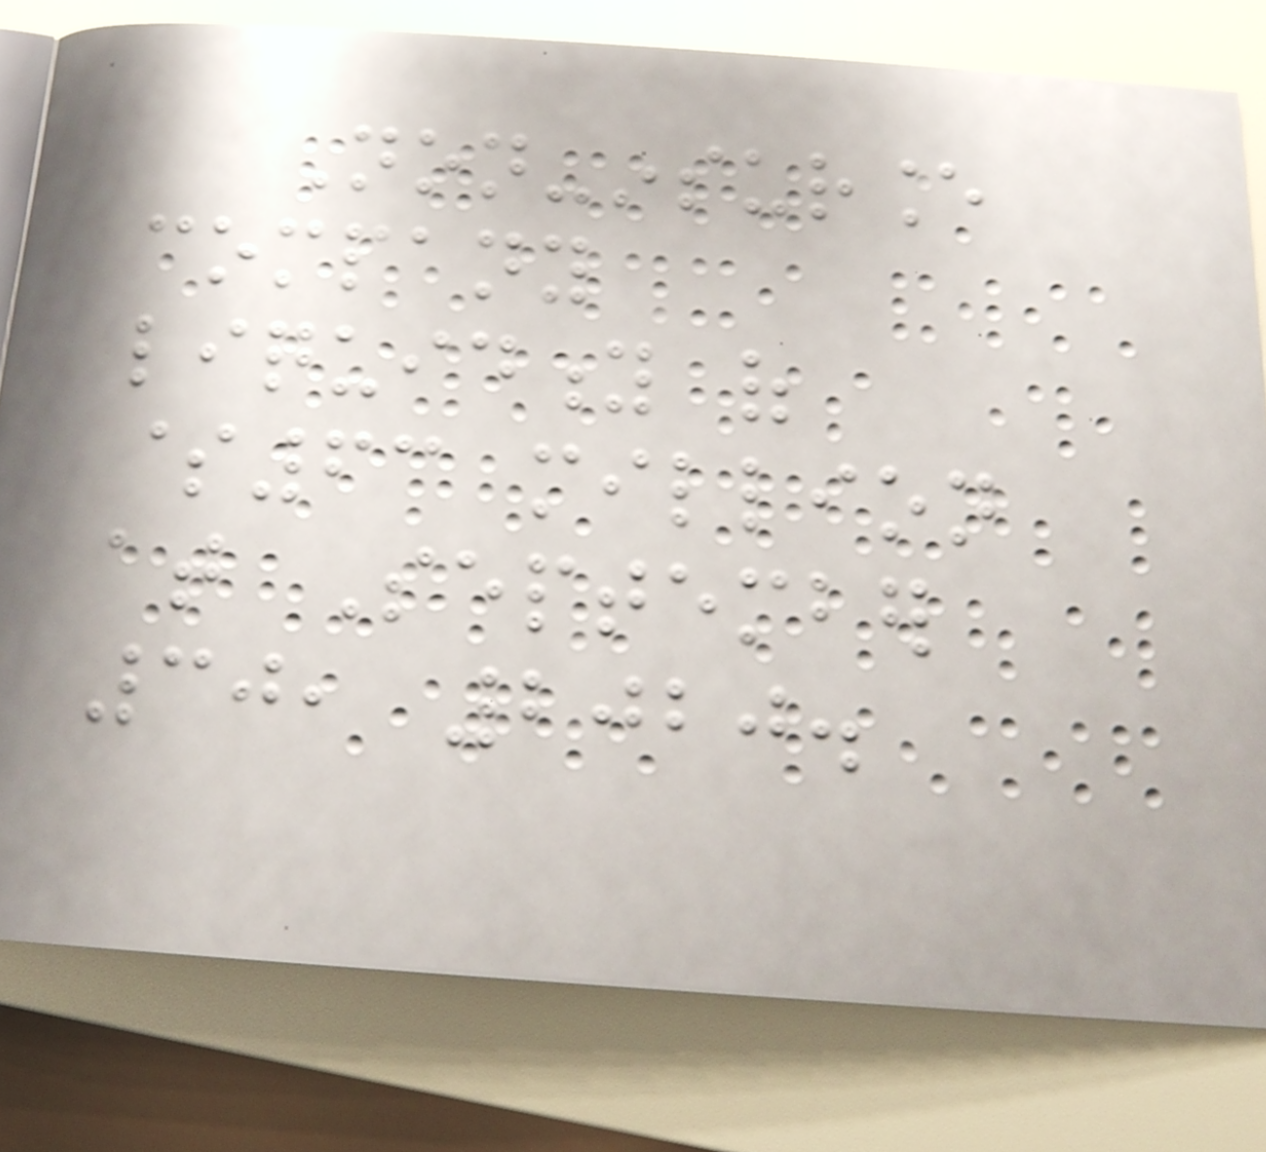Non-insurance
company
liquidity of
$63 million
at September
30, 2020.
